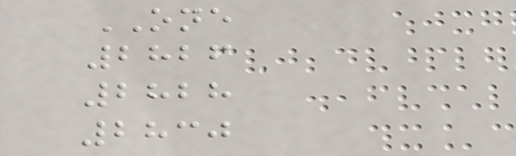ONE
2826
2828
2830
